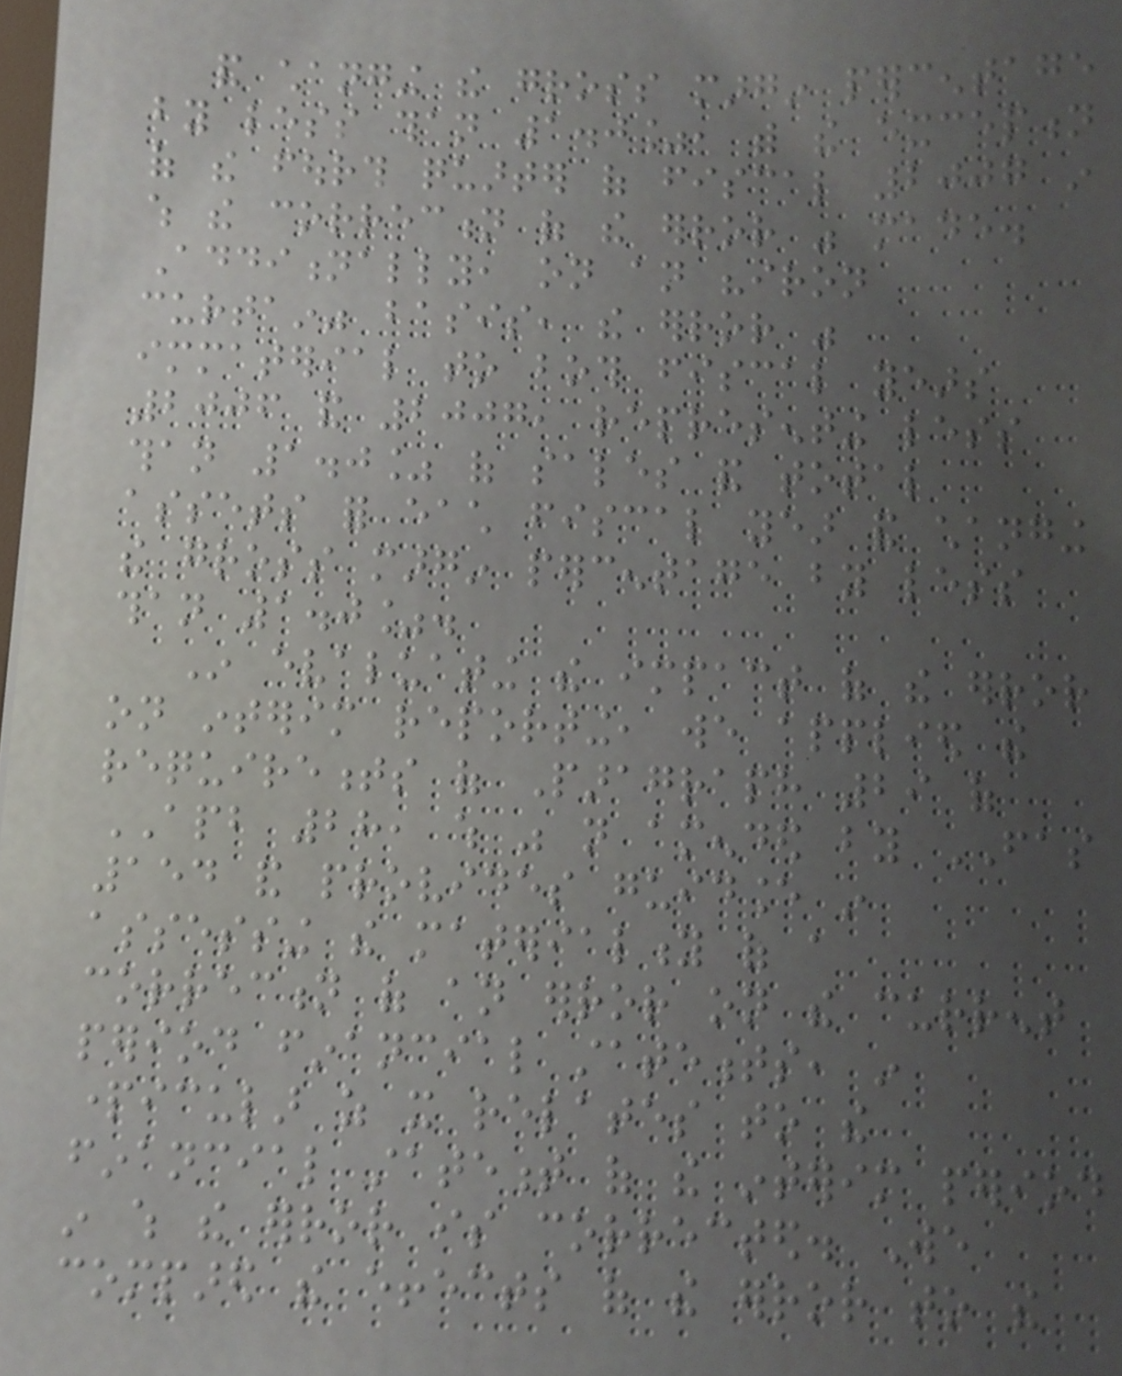and changing the gross margin percentage
by less than 1.0%, with the exception
of the fourth quarter of fiscal 2007 in
which the correction of the error was made.
Additionally, on an "iron
curtain" basis, the error was
immaterial to both fiscal years
2006 and 2007, representing less
than 1.0% of sales and total
assets for each fiscal year and changing
the gross margin percentage by less
than 1.0%.
In evaluating the impact of the error
on interim reporting, we applied the
requirements of Paragraph 29 of
APB 28, which was not amended by FAS
154 and provides guidance in
assessing the materiality of a
correction of an error on the current
period financial statements, in
particular as it relates to the
financial statement of the interim period
in which the error is corrected. We
compared the effects of the error to the
